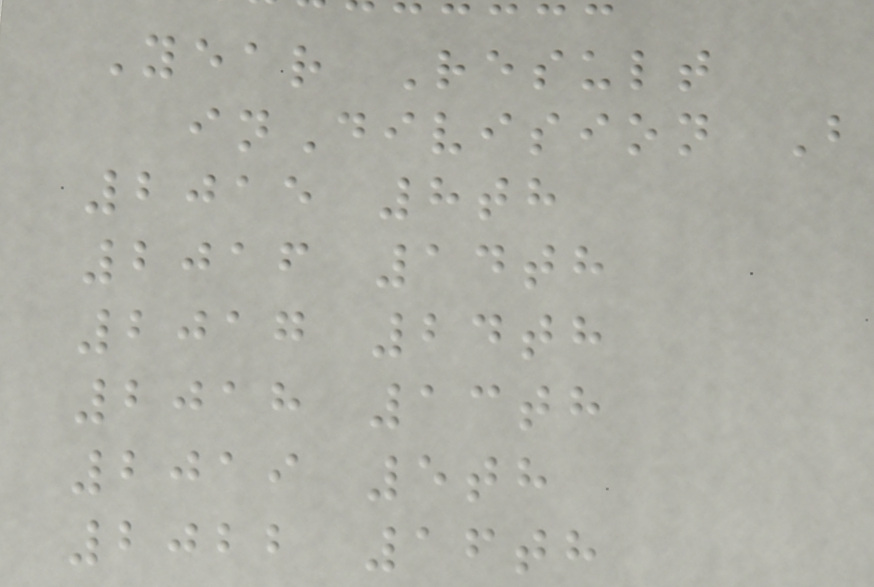Year Result
inDivision B
2015 8th
2016 14th
2017 24th
2018 13th
2019 5th
2022 16th
